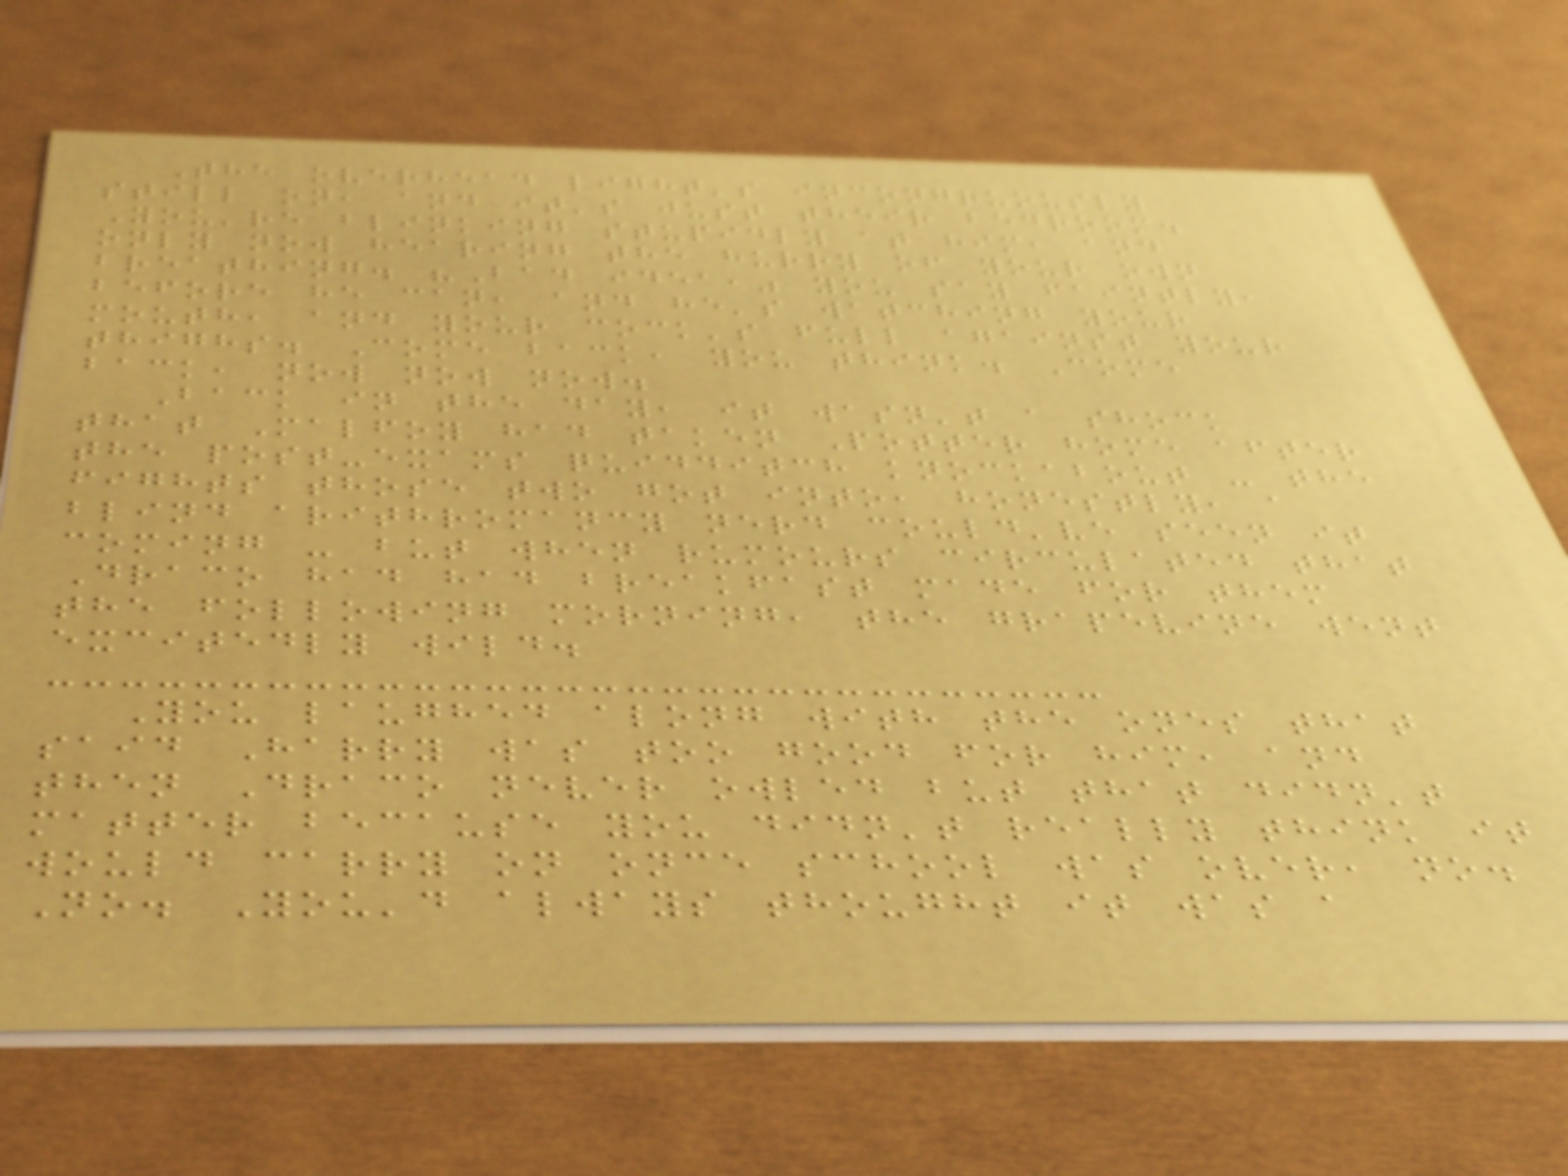The overhead light's incongruously
still on, and it's just their bedroom.
You're blinking stupidly at him, and
only now hearing the hurry of your own
breathing. "Bad idea," you say faintly,
before he can, and he's watching your
mouth, and your cock's full against your
thighs. Come back, you think. Come
back, now now now.
Back in the day, it wasn't a shock
that Malfoy had taken Potter home after
the post-exams quidditch knockabout - the
fights those two got into, honestly, a
blind arithromancy nerd could've seen it
coming - but when rumours circulated that
Draco had had breakfast made for them
the following morning, the grapevine went
excitedly wild.
You laughed along with the ones that
said Harry was too good for him, and
then Draco never owled but that didn't
matter because you didn't really think it
would carry on once school was over, no.
No. You'd always thought it was a
